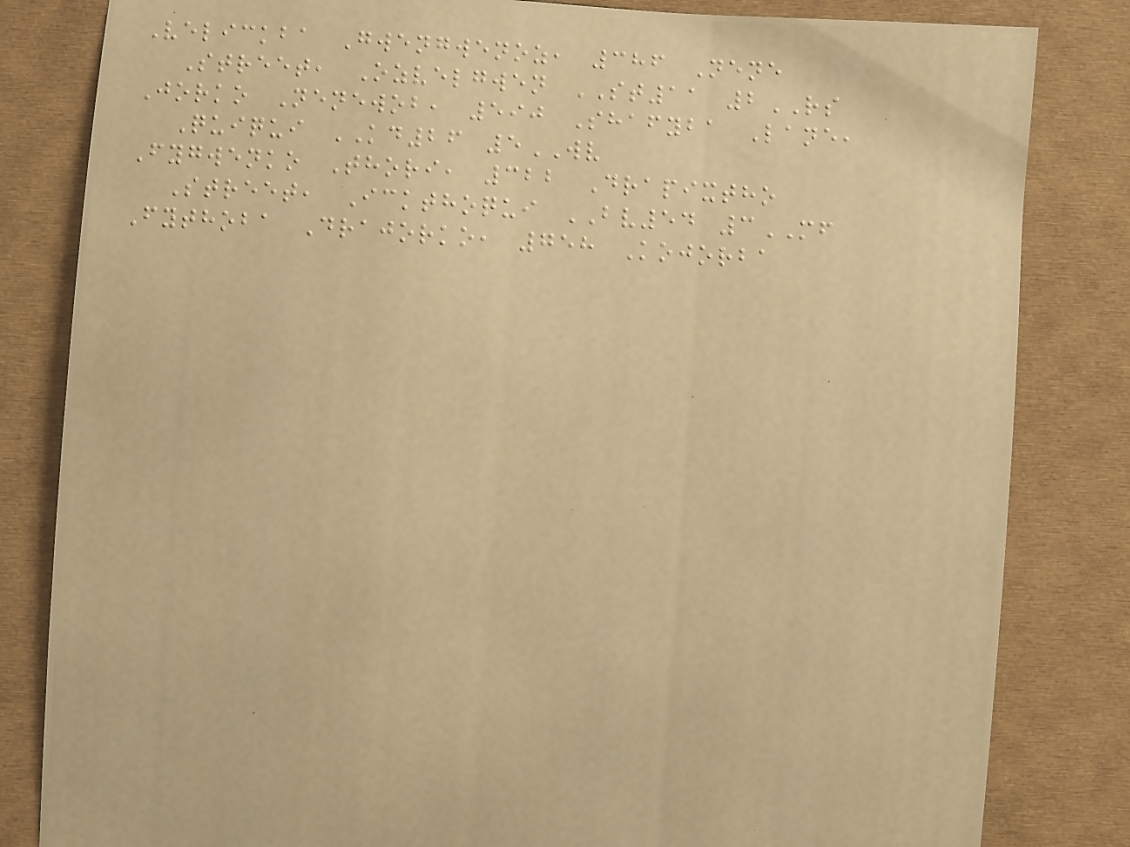Velickba Gwengwenoz, 386 Nene
Street, Ozvelgwen ST11 2RS
Jorko Nenewob, 590 Shafyba Lane,
Quiqui KD26 5WV
Fygwenko Thori, 322 Drapixtho
Street, Ickthoqui BV54 3MF
Fythoba Drajorko, 758 Kojorba
